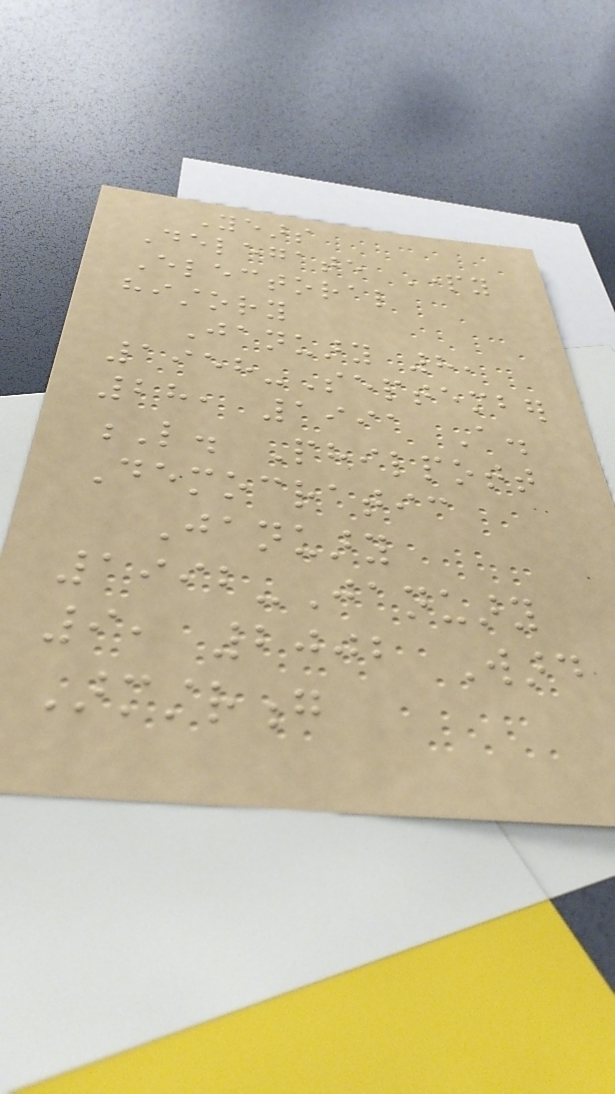Years
Delegate Party
Electoral
history
January 8,
1958-September
28, 1991 A.
L. Philpott
Democratic
January
1992-January
9, 2002 Ward
Armstrong
